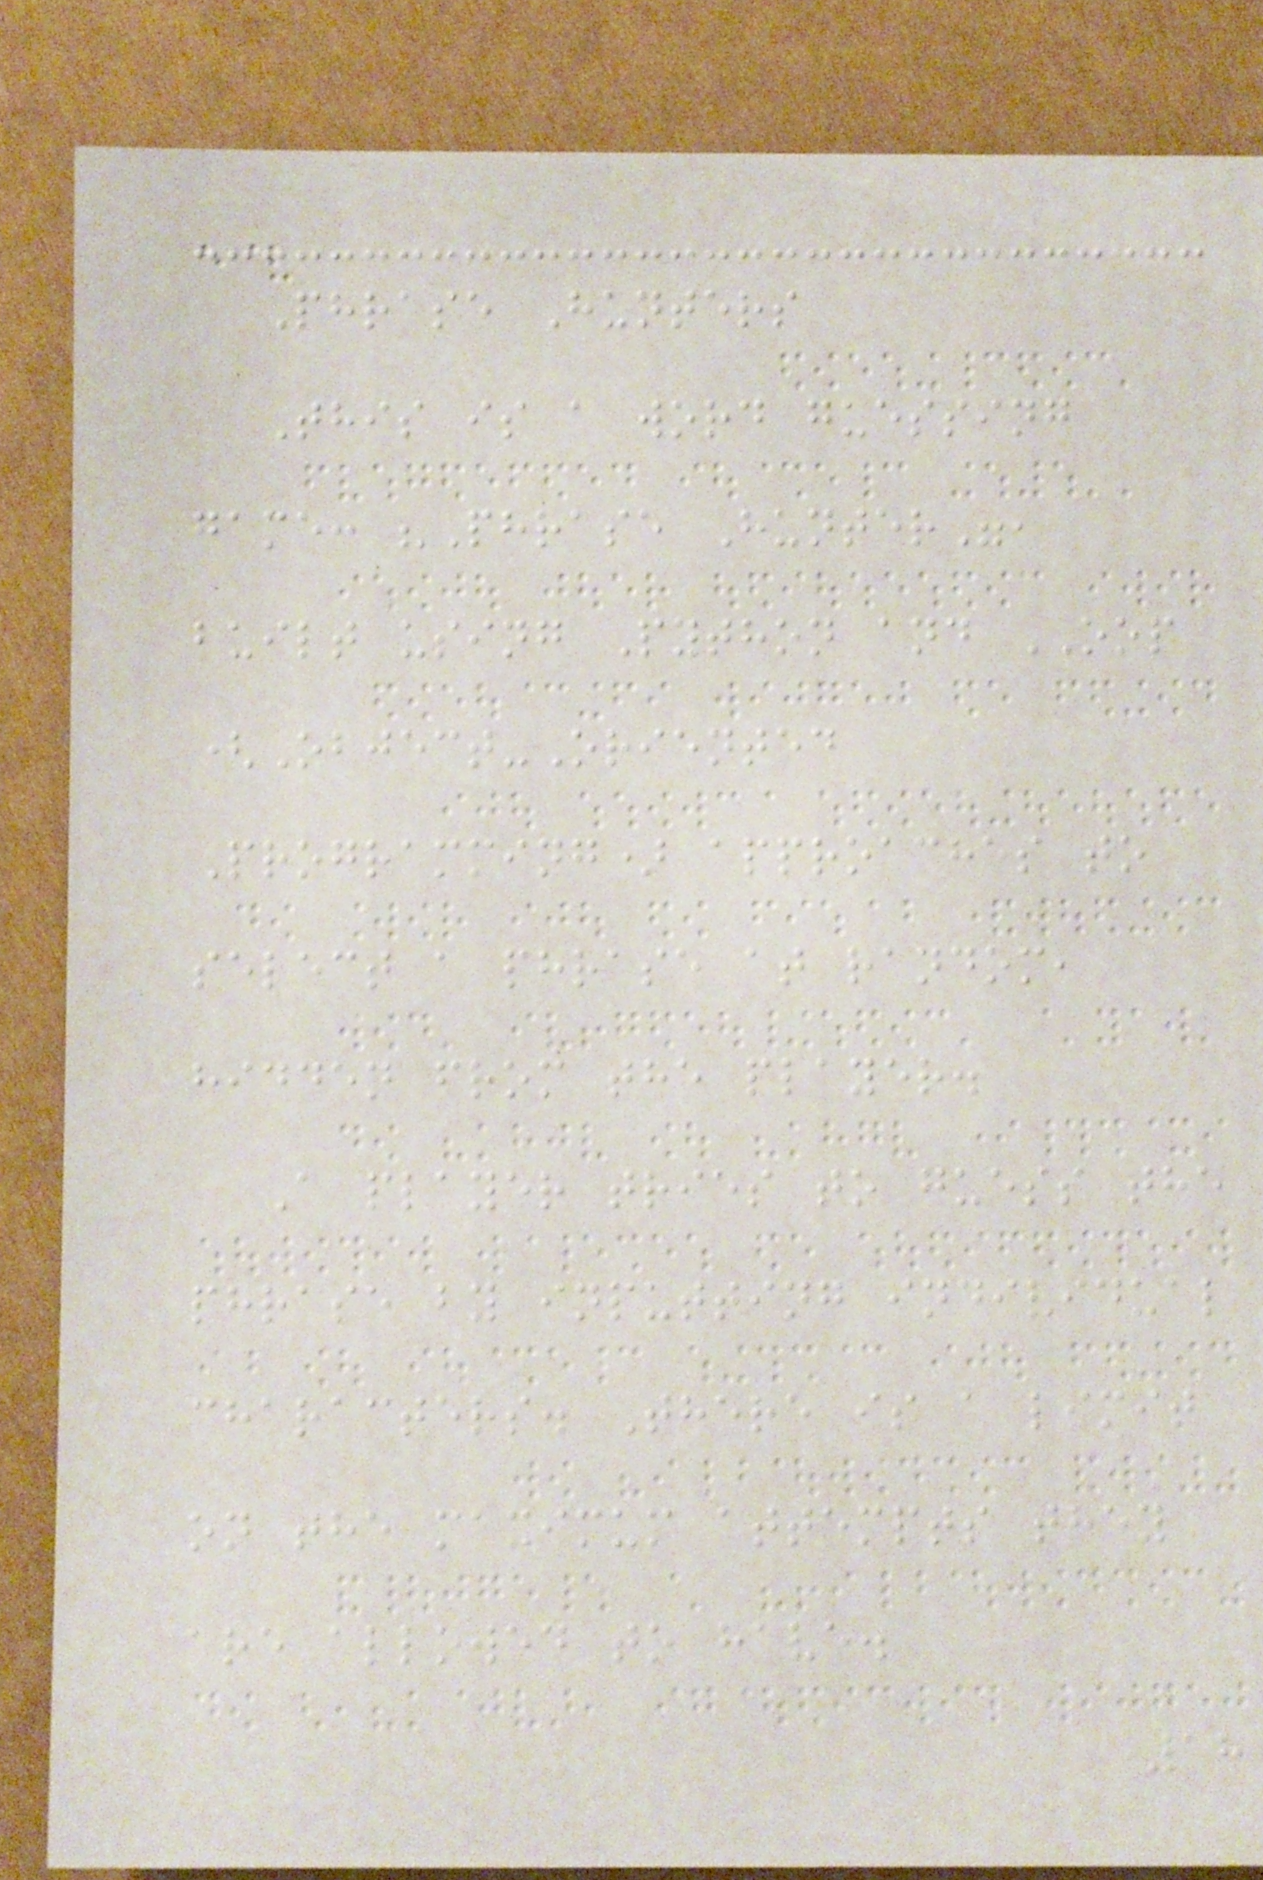Phrase Hunters
This is a word guessing
game: "Phrase Hunter",
built using Python and OOP
(Object-Oriented
Programming) approaches to
select a phrase at random,
hidden from the player.
A player tries to guess the
phrase by inputting individual
characters. There is a limit
on the maximum attempts they
are allowed to have.
18
